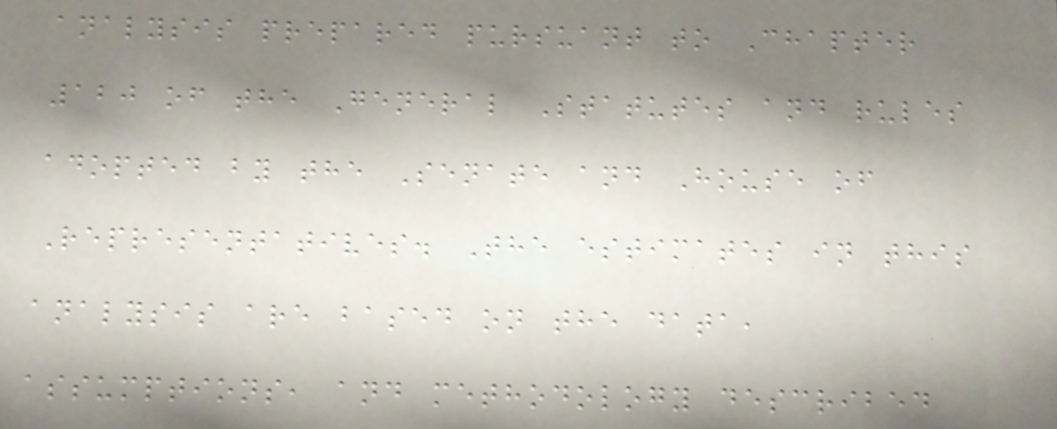analysis prepared pursuant to Chapter
120 of the General Statutes and rules
adopted by the Senate and House of
Representatives. The estimates in this
analysis are based on the data,
assumptions, and methodology described
